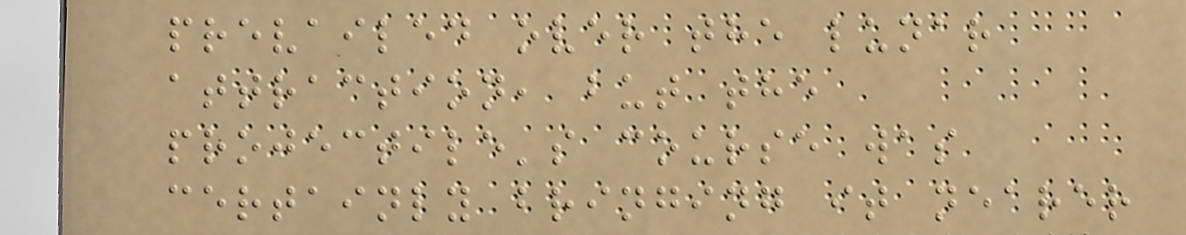prevailed over the lunar
attraction, but the
projectile's course was
certainly bringing it nearer
